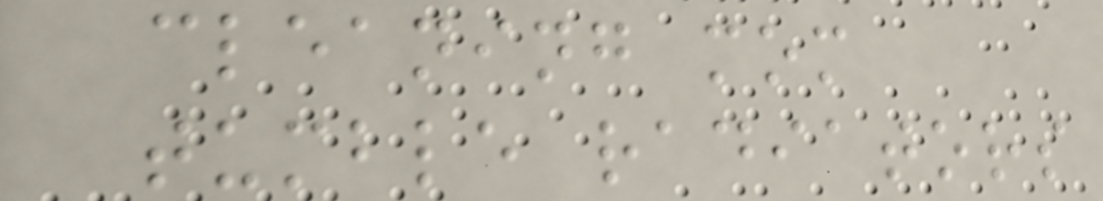cleaning mom
tumble radiators
